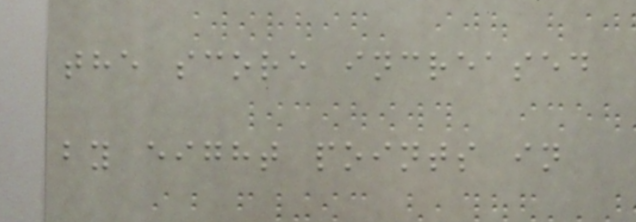the score increased
by eight points in
